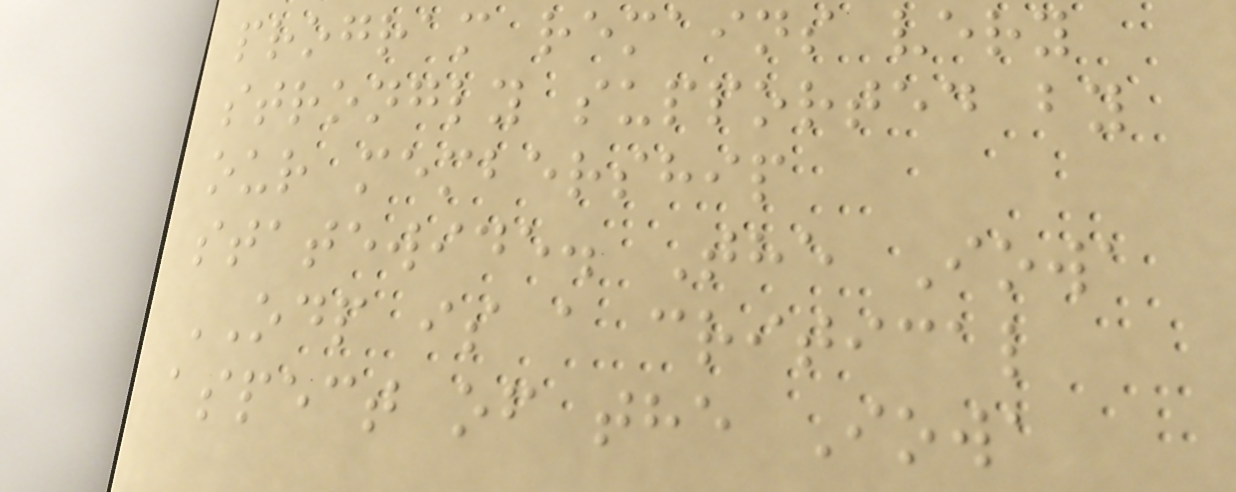program remains very
strongly supported by
our membership
statewide. The Iowa
ODP is a critical
aspect of the Iowa
